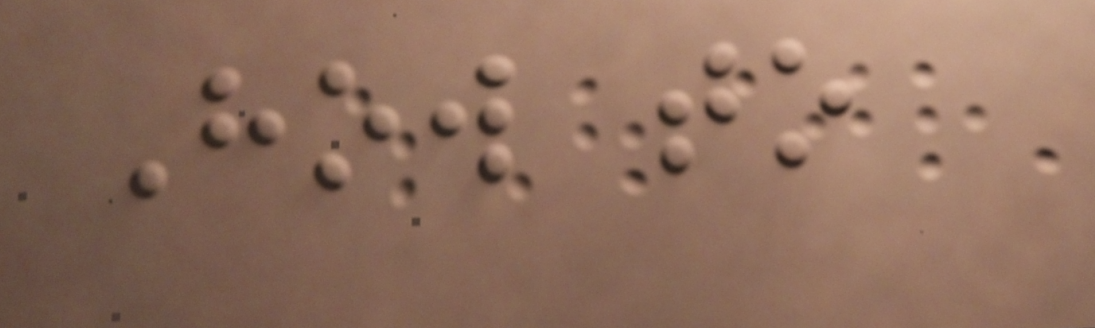How to
